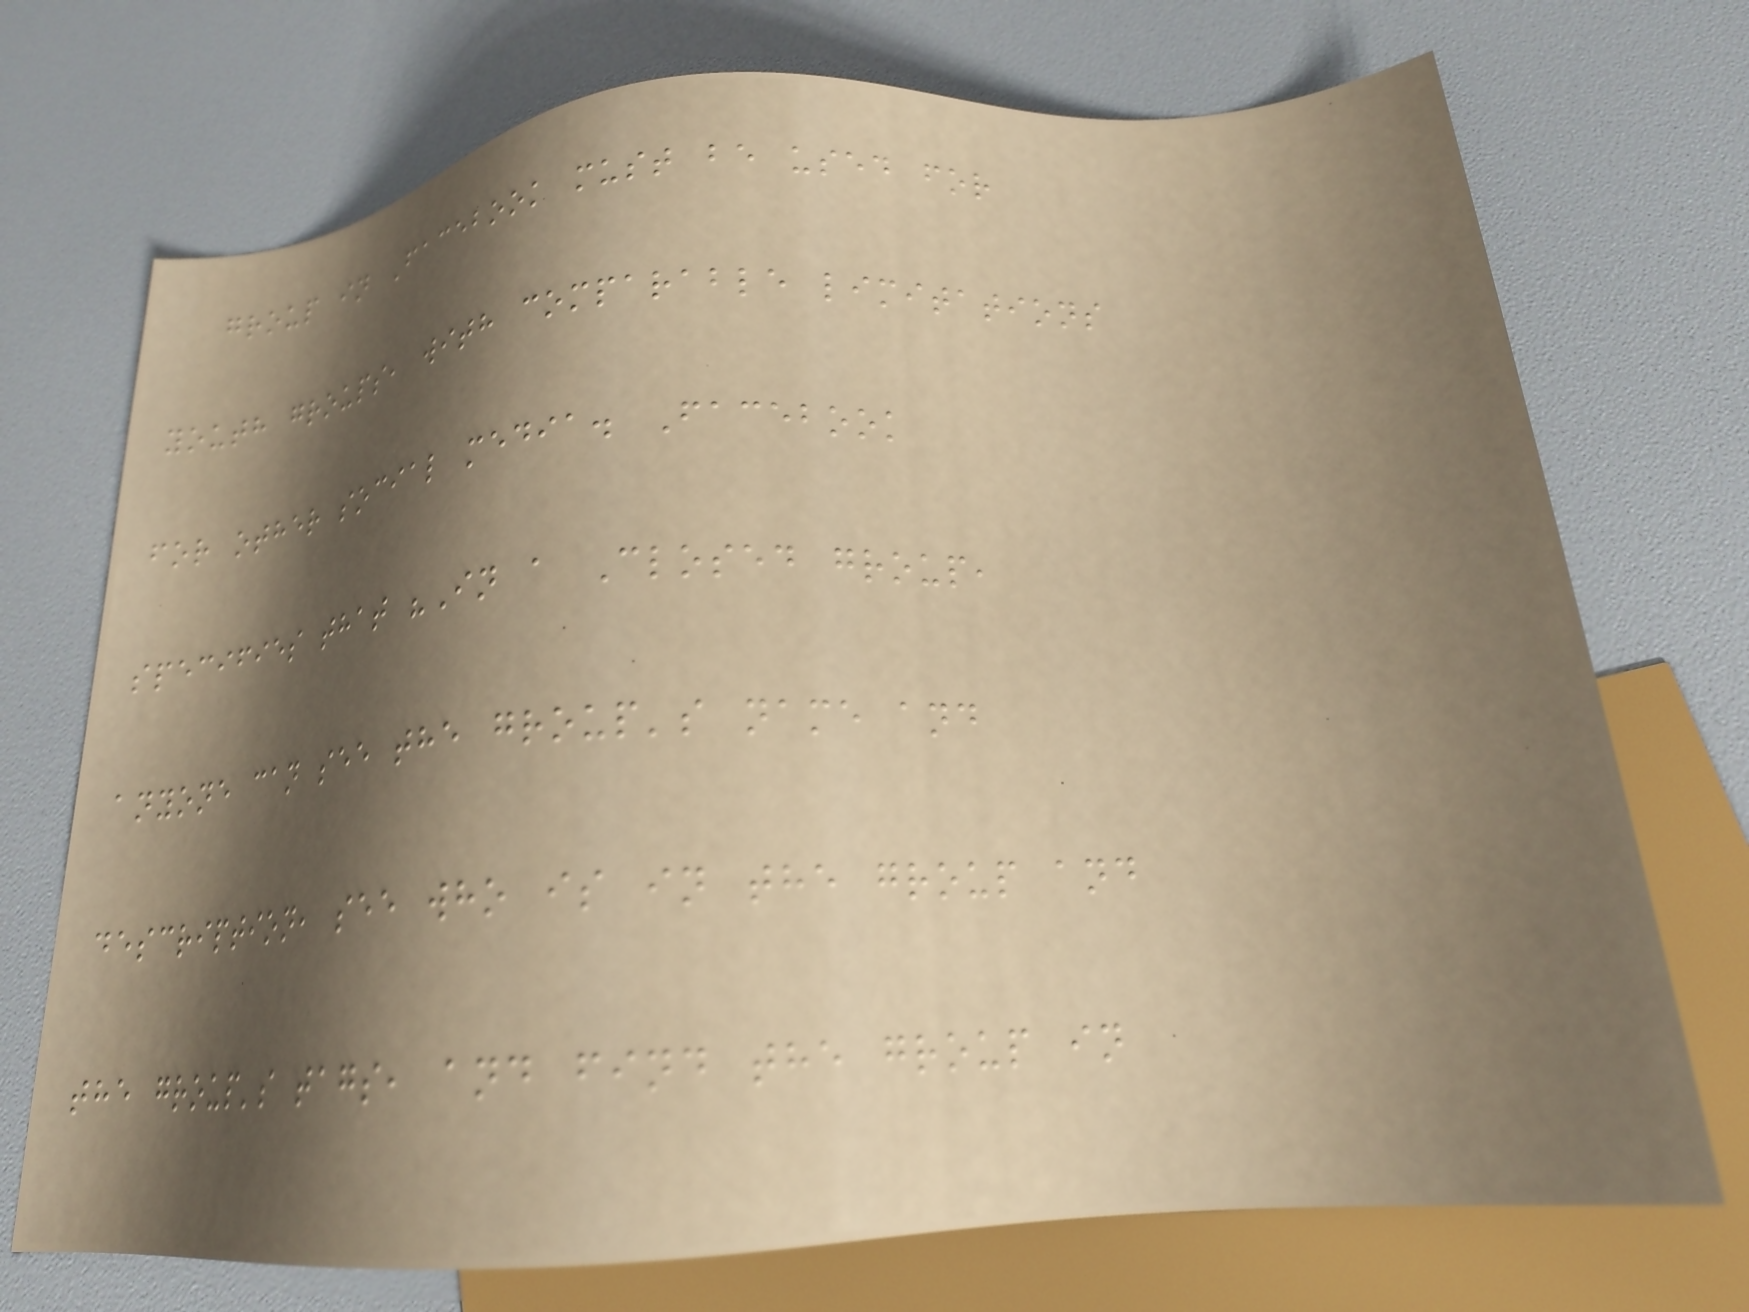group in Facebook must be used for
youth groups, with comparable limitations
for other social media. Facebook
specifies that "In a Closed group,
anyone can see the group's name and
description, see who is in the group and
the group's tags, and find the group in
